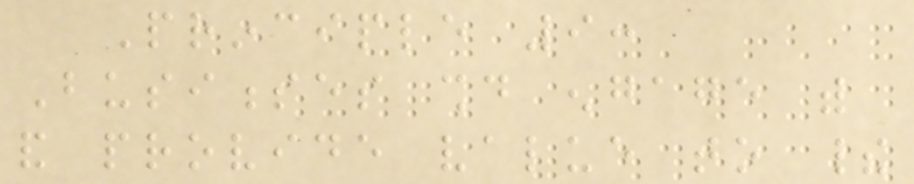Principle 9:
Businesses should engage with
and provide value to their
